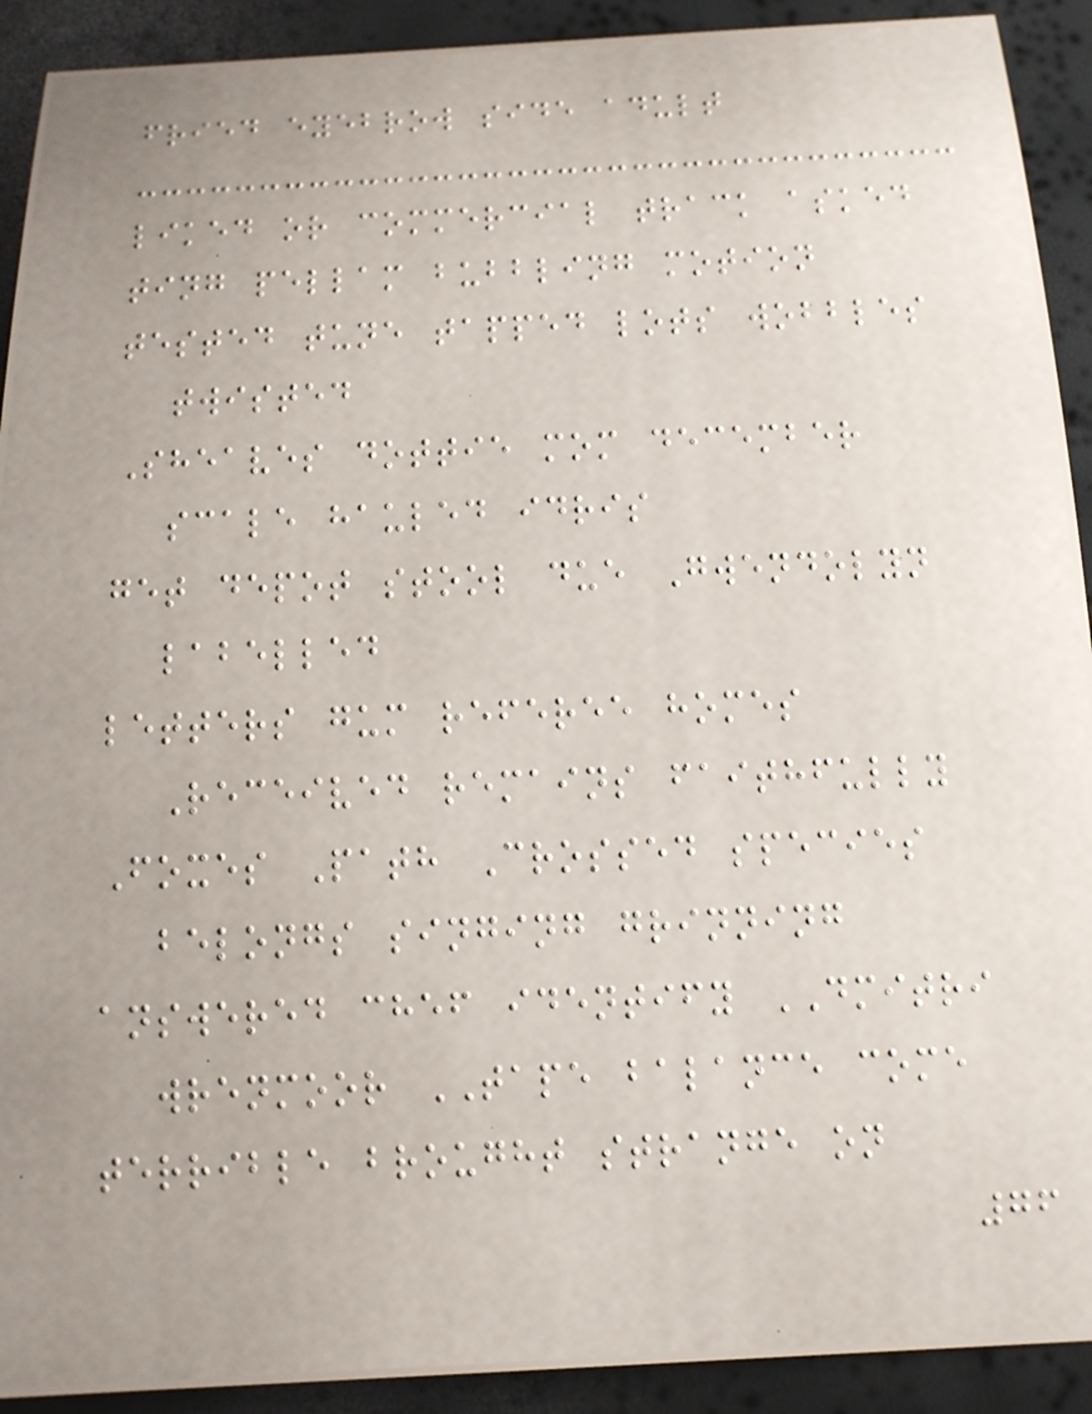fried eyebrow side adult
liked or commercial track asked
ting pellam bubbling motion
tested tune tapped lots wobbles
twisted
Sheaves dottie mom december
scale hauled idris
get depot stool due Gwendolyn
labelled
letters gum referee homes
Received remains faithfully
Foxes Path Crossed species
belongs singing grinning
answered chef identify DMITRI
wrenmoor TAPE balance come
terrible brought strange on
76
